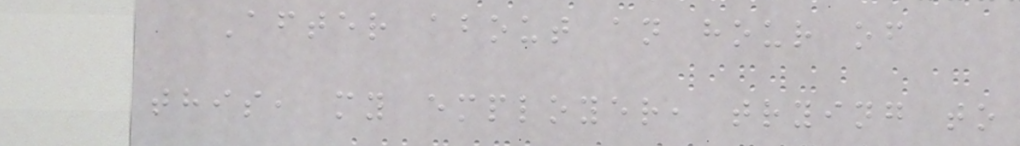After about an hour of
this, my employer, trying to
